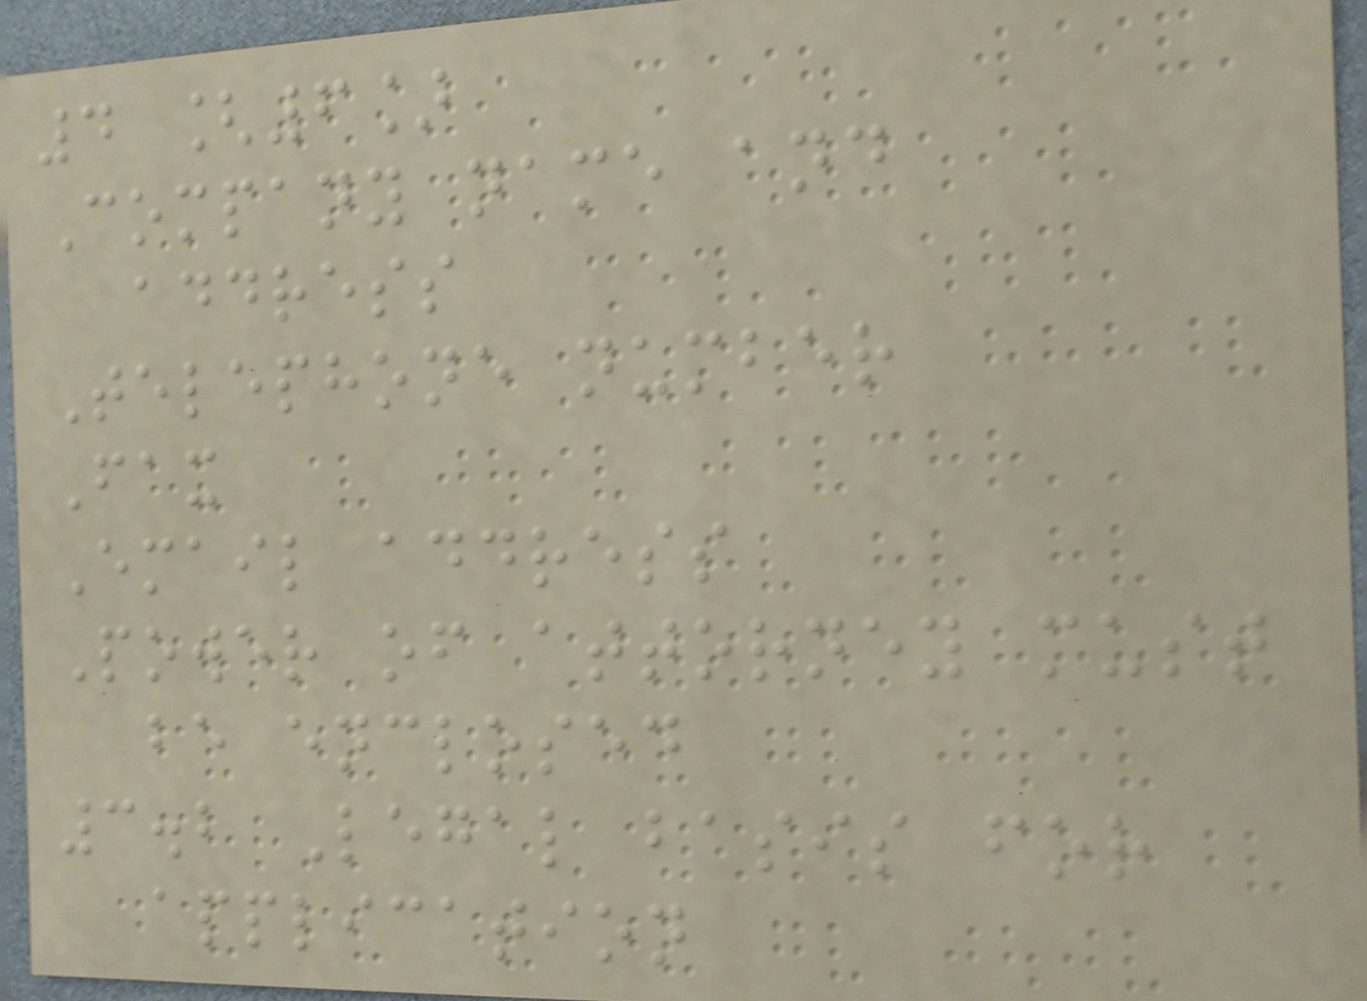4 [6]
Company name and
address
Telephone number
Fax
Email address
Power of attorney must
be enclosed
3.2 Legal basis for
application
